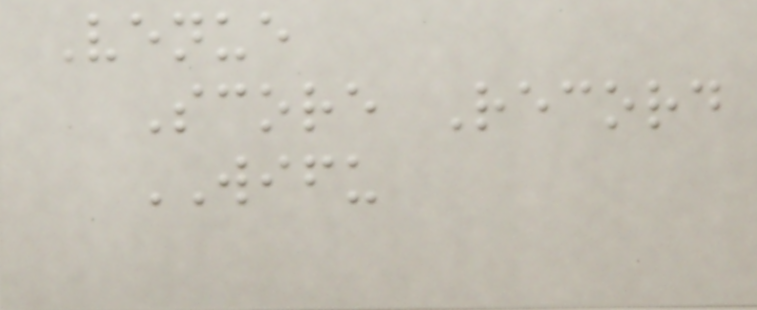Venue
Score Record
WIFU
